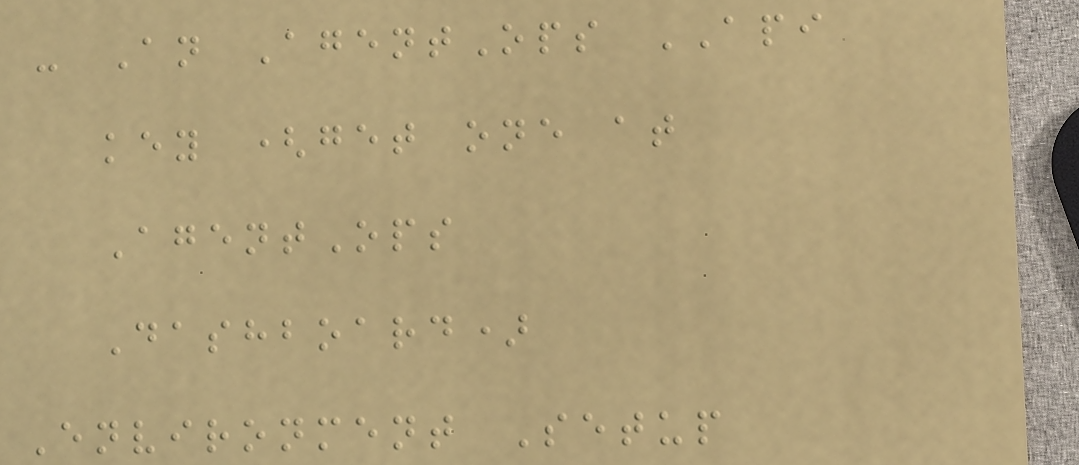- An AgentOps API
key (get one at
AgentOps
Dashboard)
Environment Setup
